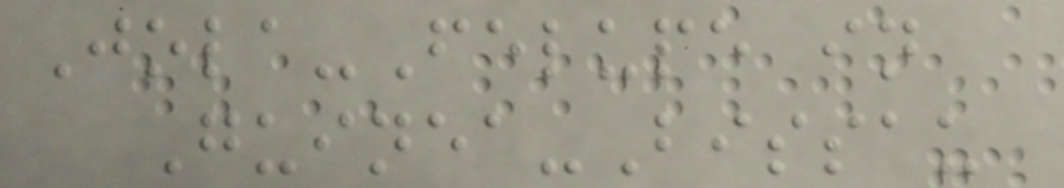Jola-Felupe in
Guinea-Bissau
